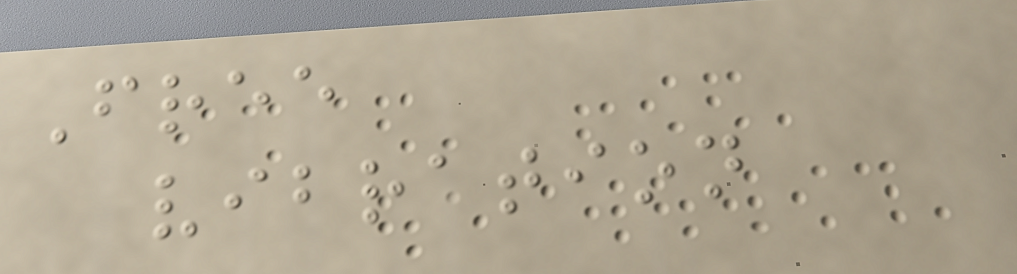Free
vibration
